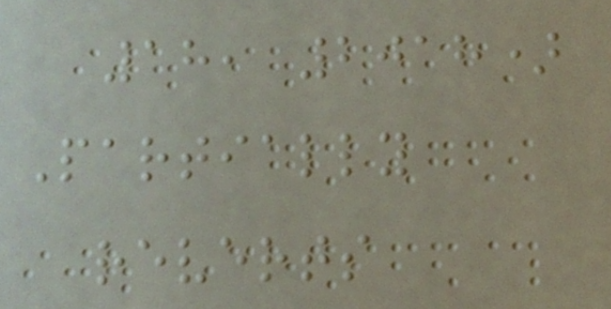18, 2018)
Partially
reverts
